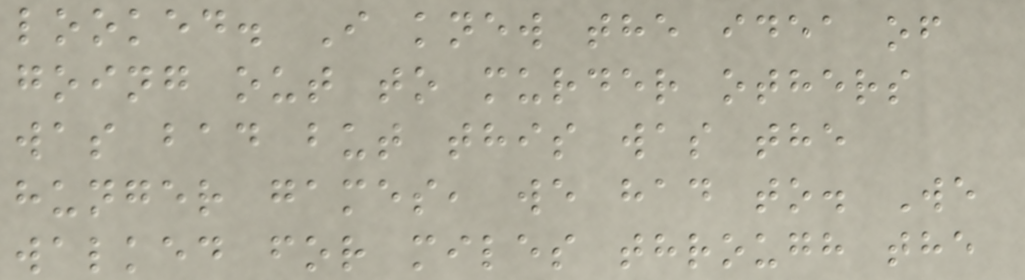looked. I knew the idea of
going out to murder others
was bad but this was the
hunger games, we had to. We
walked for miles through the
